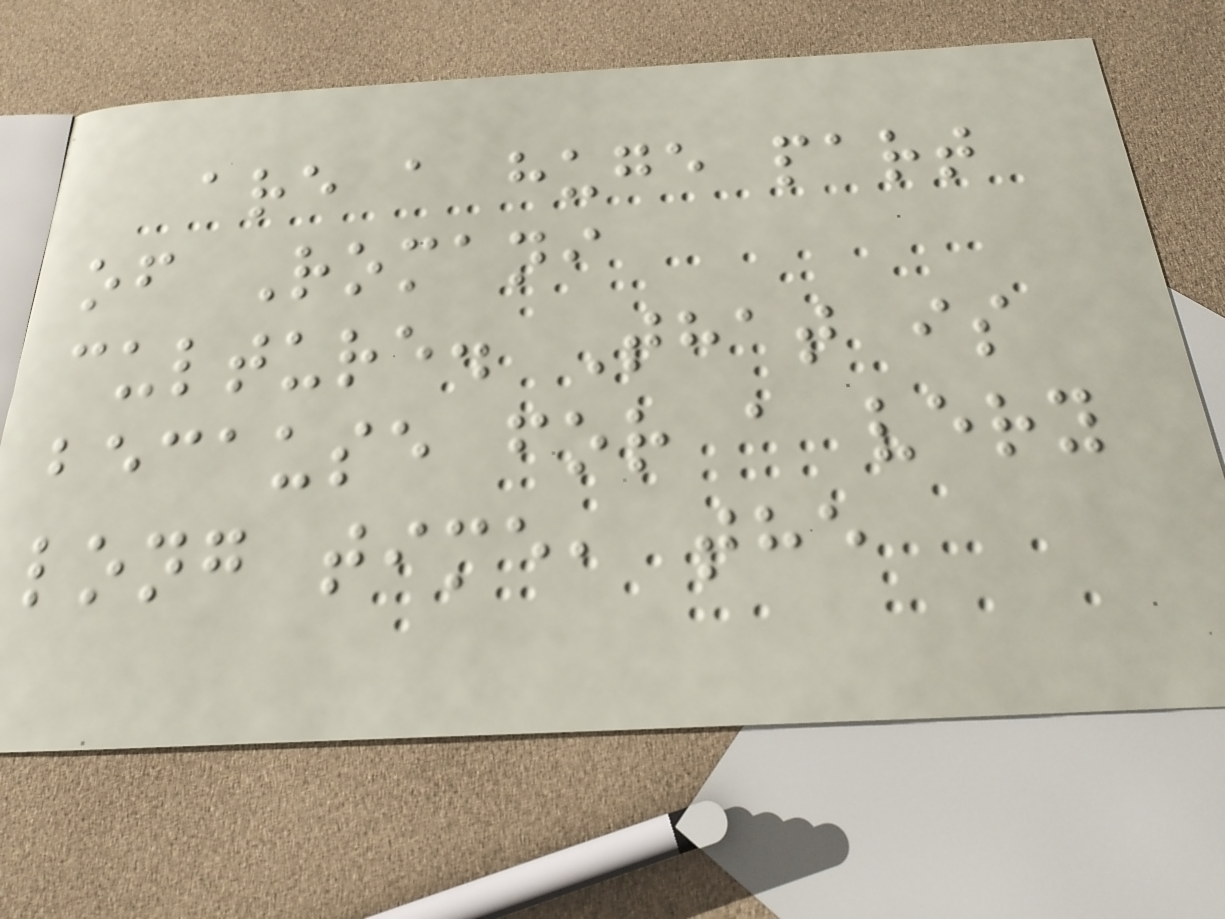are a huge part
of Romani
culture. That is
because for a very
long time, the
